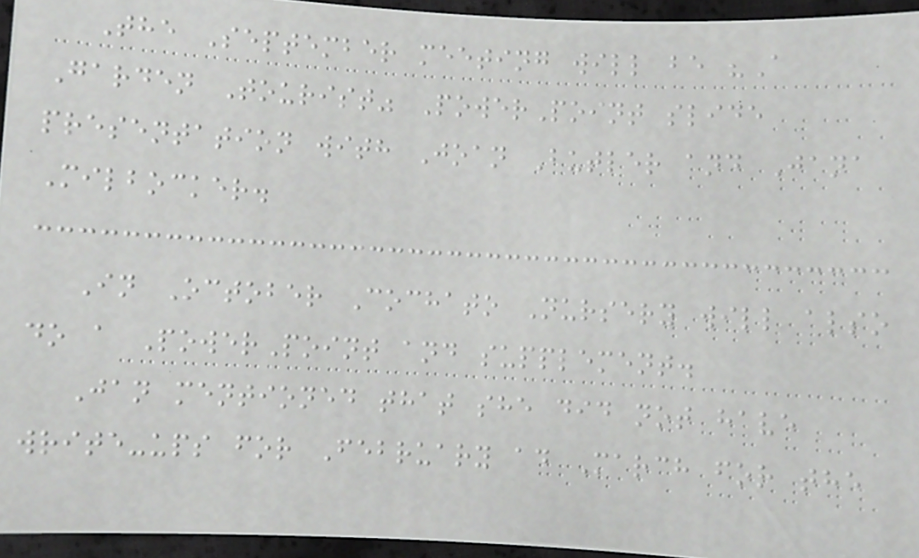The September meeting will be "A
Garden Tourist" PowerPoint slide
presentation with Joan Butler and Jana
Milbocker.
In October Cochato Nursery will also
do a PowerPoint and supplement.
Jan mentioned that she did not have
write-ups for February ad March for the
